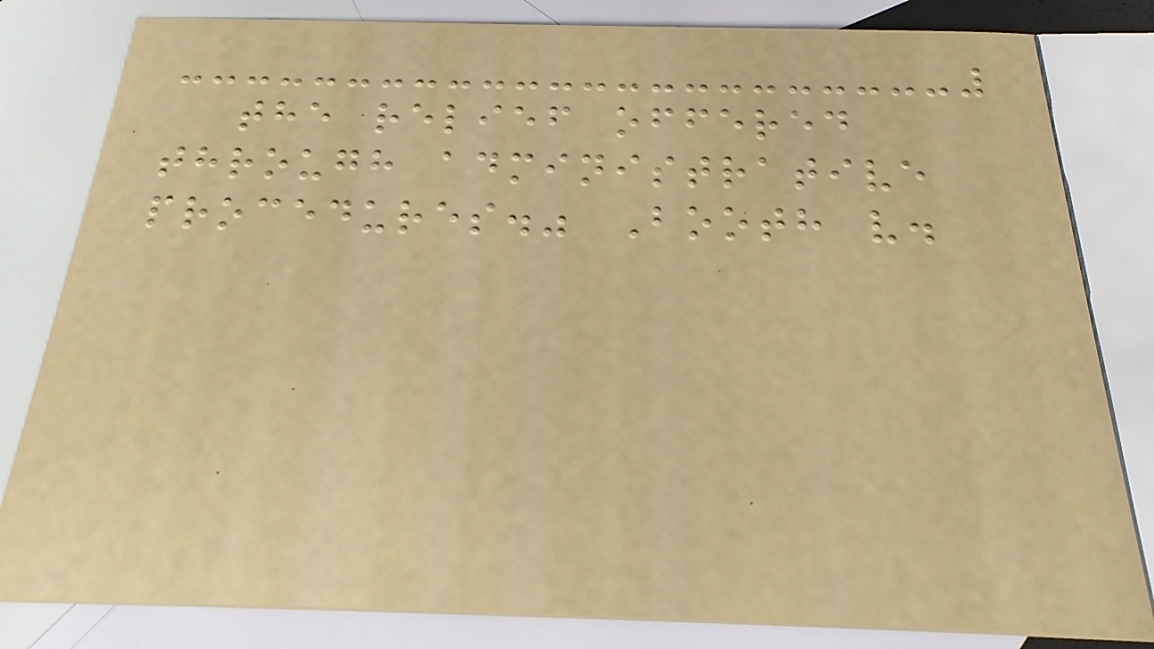the relief offered
through administrative
procedures." Booth v.
